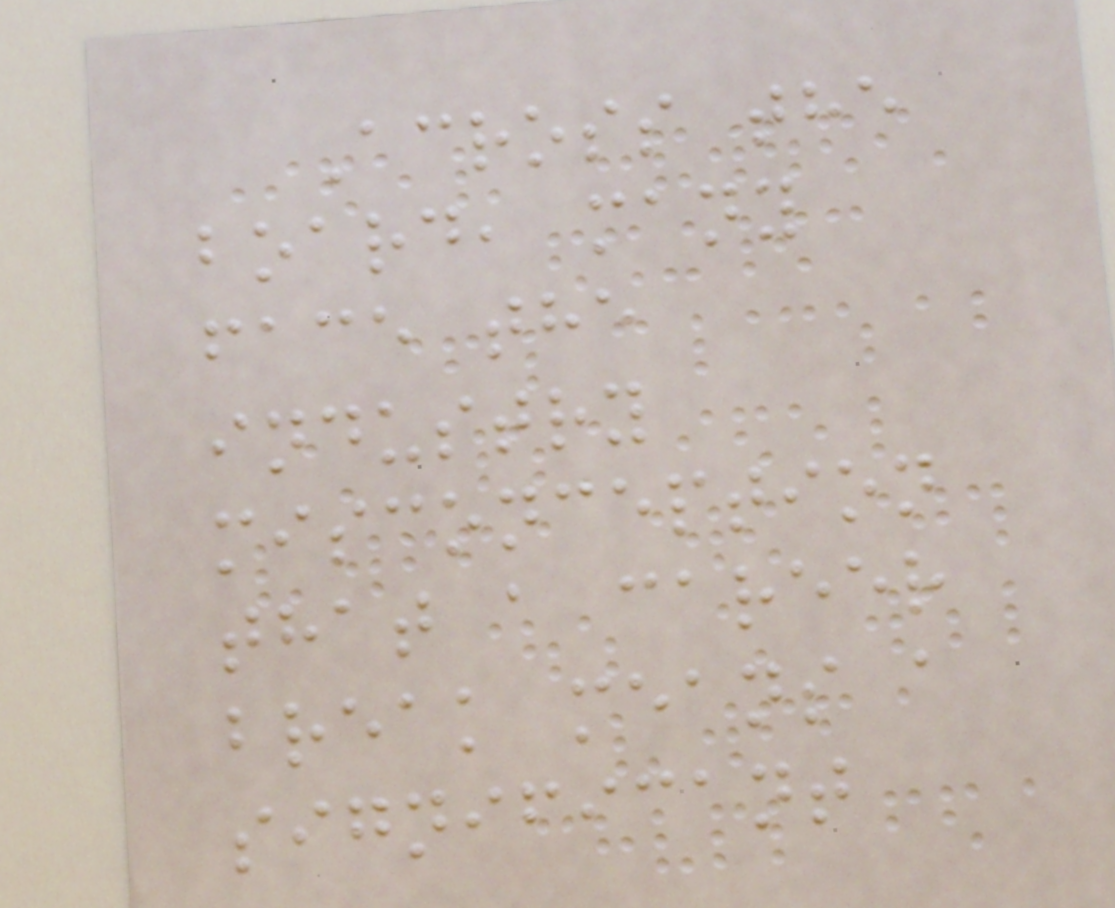Across the
board, many
face the
industry
misconception
that a career
break means a
significant
